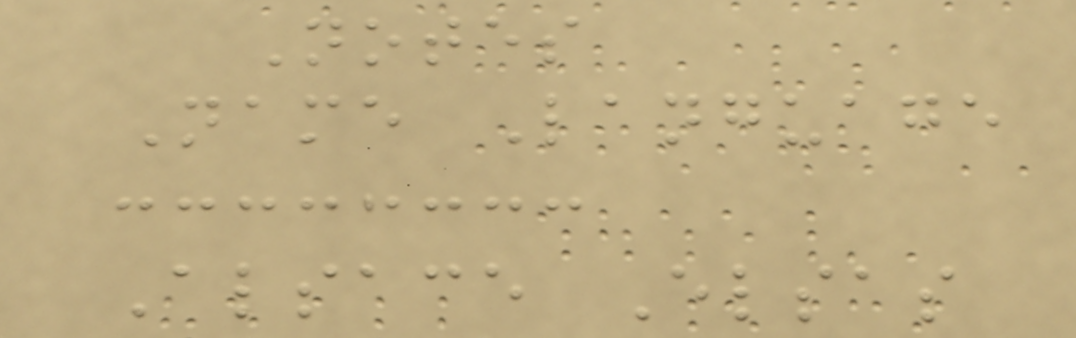Notes
Name Language
Alsace Elsas
